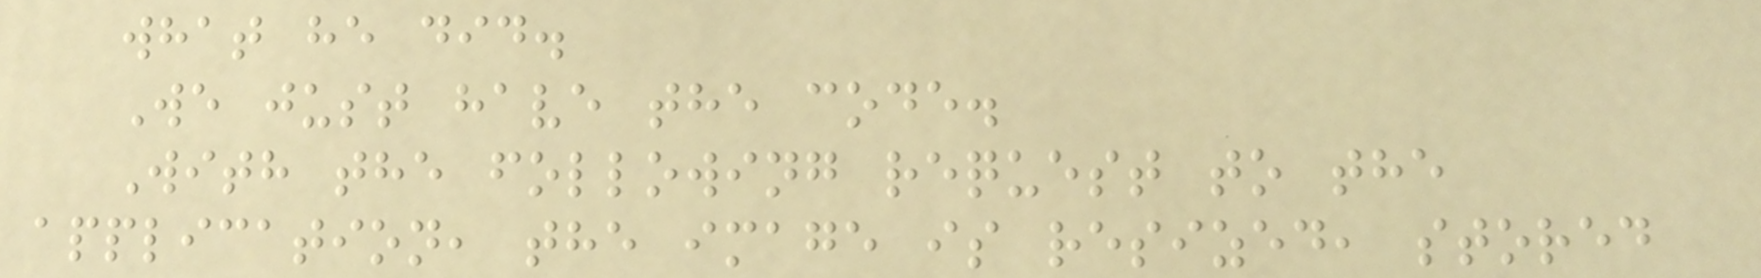what he did.
We just have the code.
With the following request to the
application, the image is resized, stored
